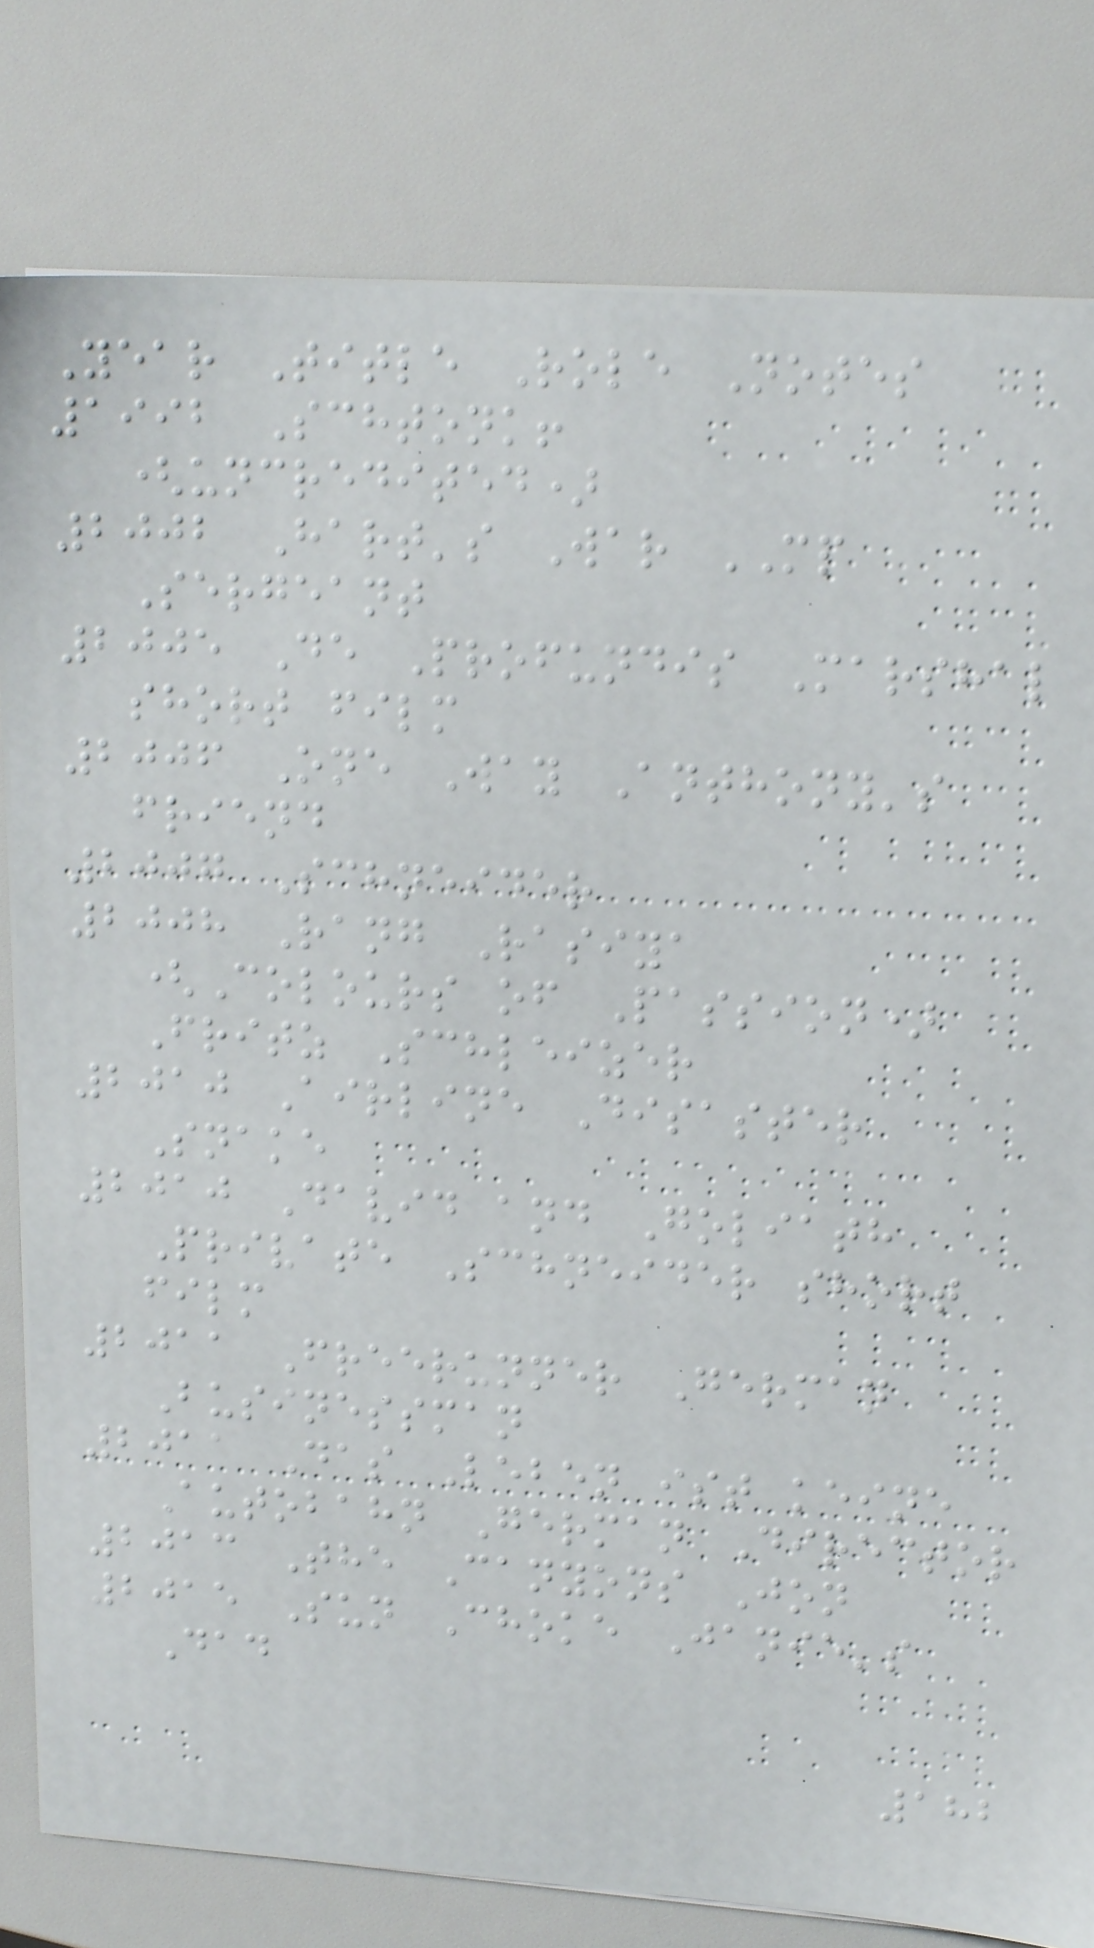Year Title Role Notes
1992 Schtonk!
(uncredited)
2002 Hart's War MP
Sergeant
2005 De Profundis Marshal
short film
2006 One Way Anthony's
friend
2007 Schneider
2008 Rang Rasiya
(Colours of Passion)
Fritz Schleizer
2010 Airline Disaster
Snake
2010 David and Goliath
Private Schneider short
film
2011 Freerunner German
Businessman
2011 Das Leben ist keine
Autobahn German Director
2013 The Canyons Jon
2015 Sun Choke Janie's
Dad
182
